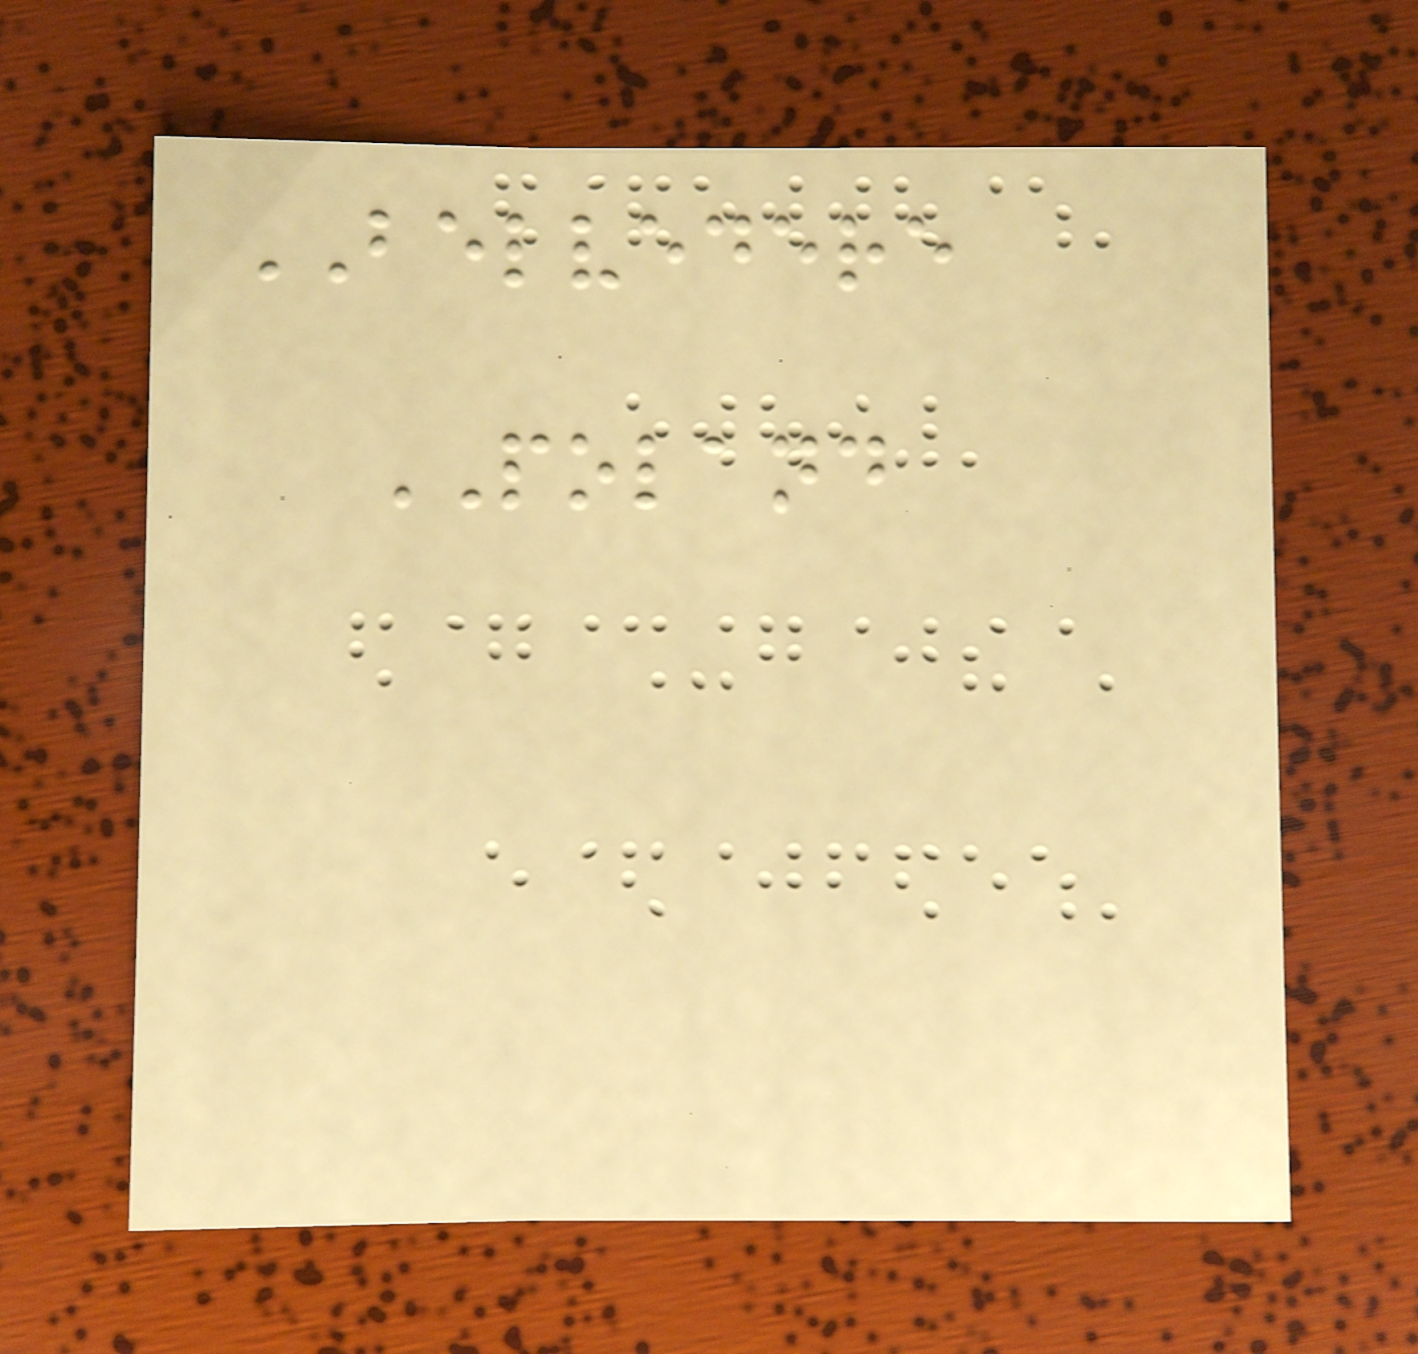BELVEDERE
POLAND
